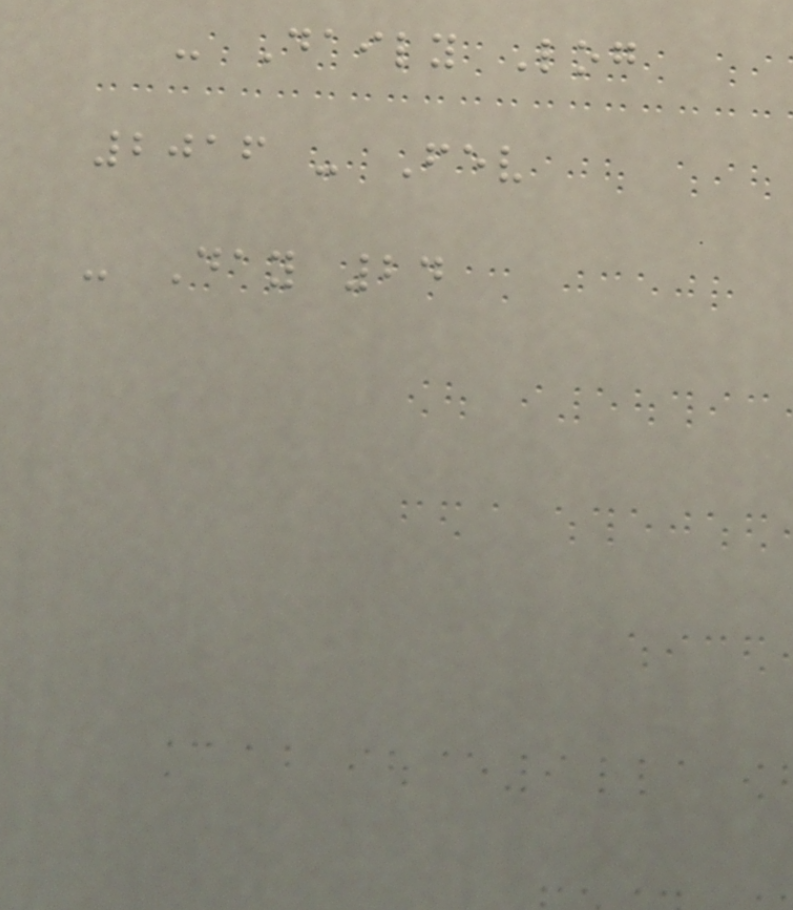- Daily Log
2016 - Fev
- Day 24
